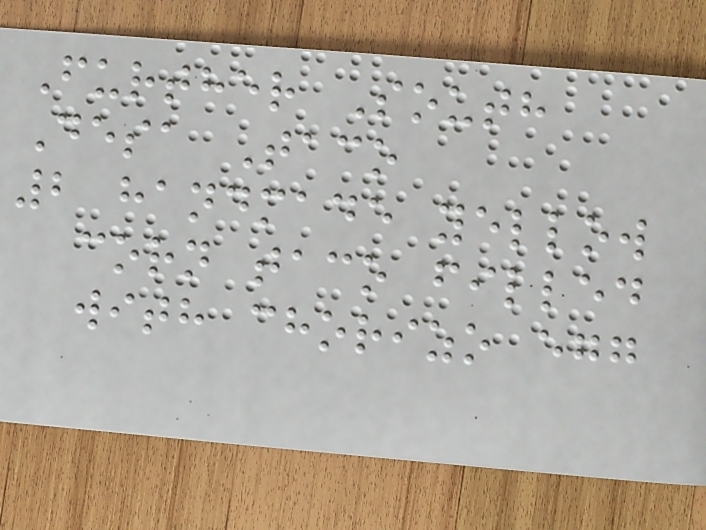Further South
Desa Taco
2 handmade yellow
corn taco filled
with chorizo egg
